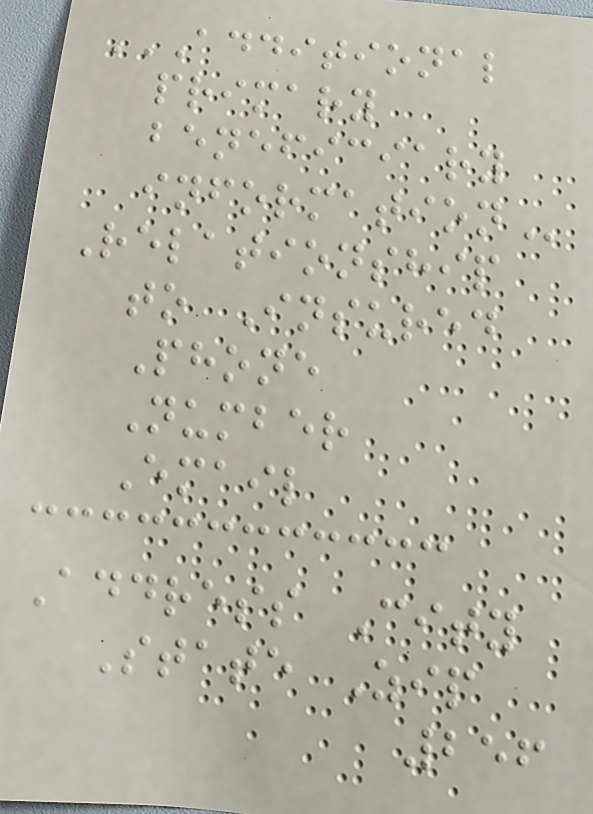ADDITIONAL
PRIMARY
BENEFICIARY
INFORMATION
Relationship
to Insured
Phone
Number
Email
Address City
State Zip
256
